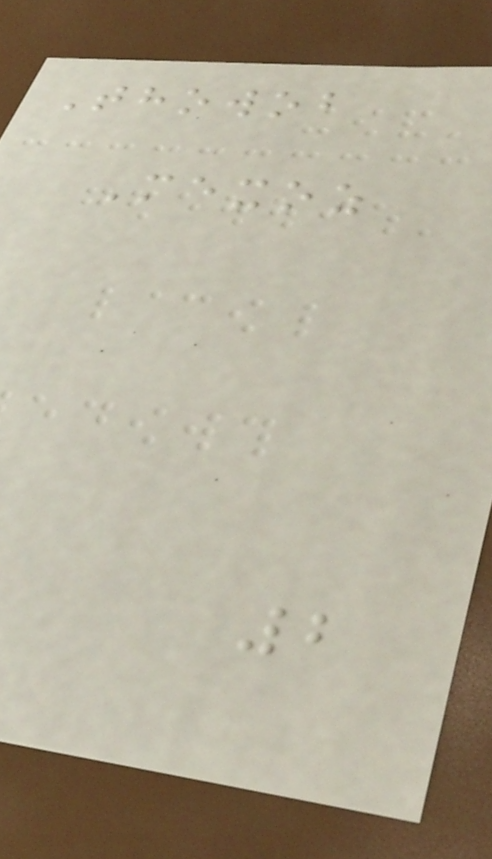Thowob
Mexoz
2
